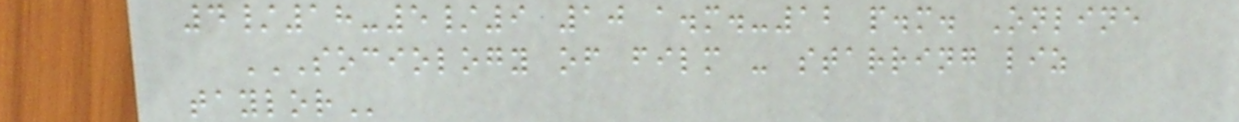4/18-5/9 10 a.m.-12 p.m. Online
SOCIOLOGY OF FILM - STARRING LIZ
TAYLOR
